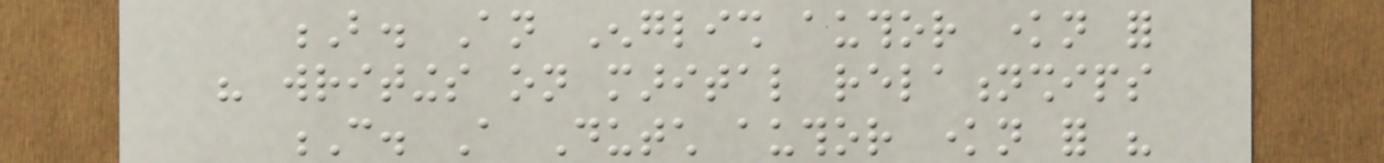B. An English author known for
his writings on marital relationships
C. A Dutch author known for his
